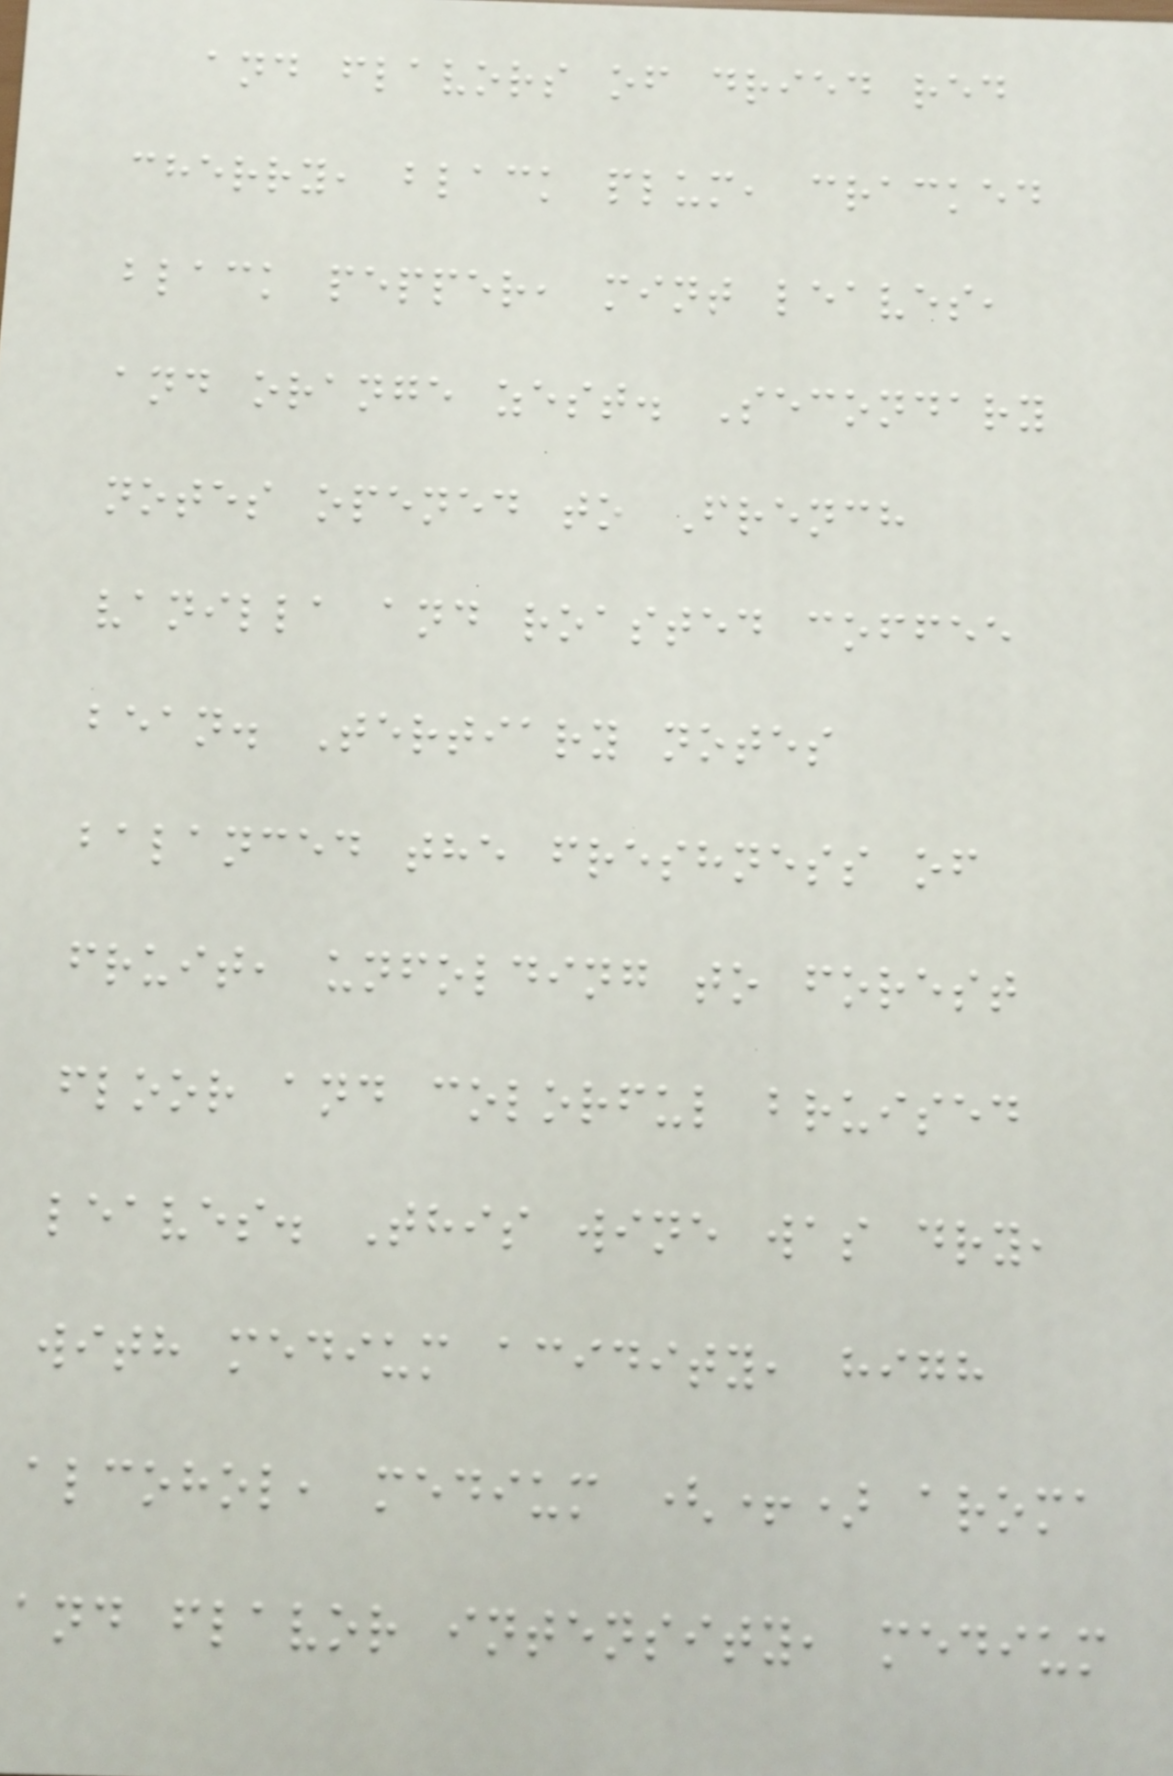and flavors of dried red
cherry, black plum, cracked
black pepper, mint leaves,
and orange zest. Secondary
notes opened to French
vanilla and roasted coffee
bean. Tertiary notes
balanced the freshness of
fruit, unfolding to forest
floor and colorful bruised
leaves. This wine was dry,
with medium acidity, high
alcohol, medium (+) aroma
and flavor intensity, medium
